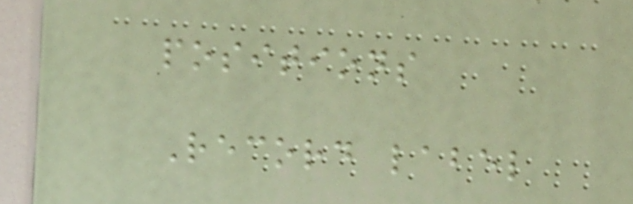positions
Record label
